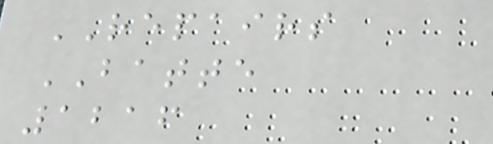REPAIRS
BATTE
1216
